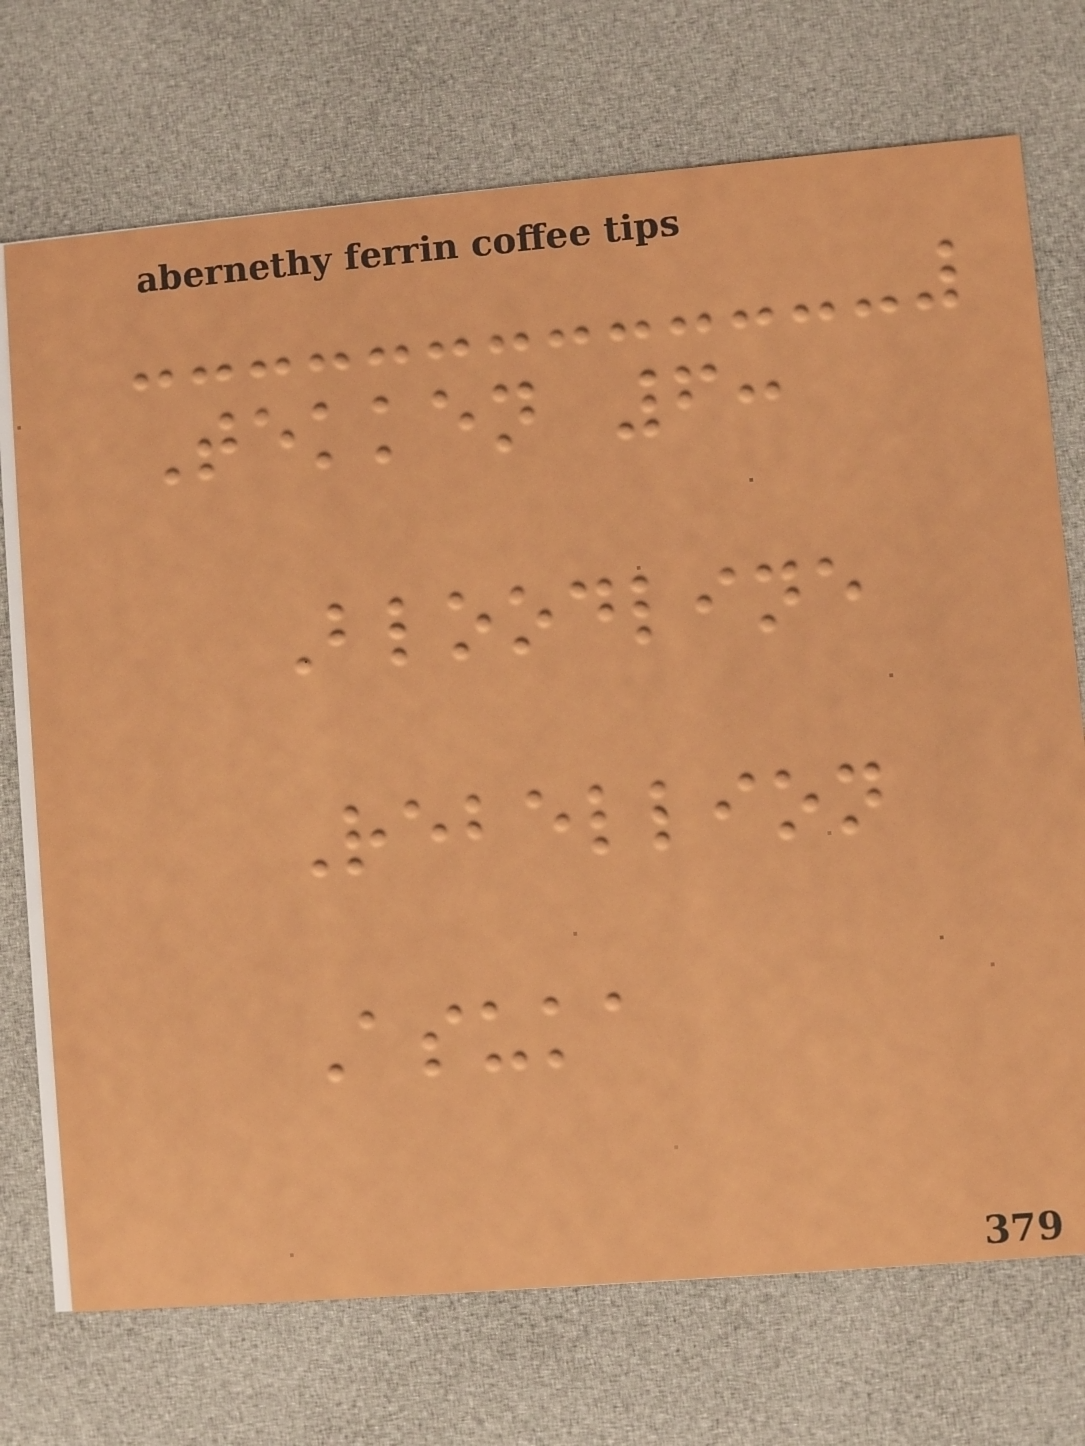Tekken 6:
Bloodline
Rebellion
Asuka
